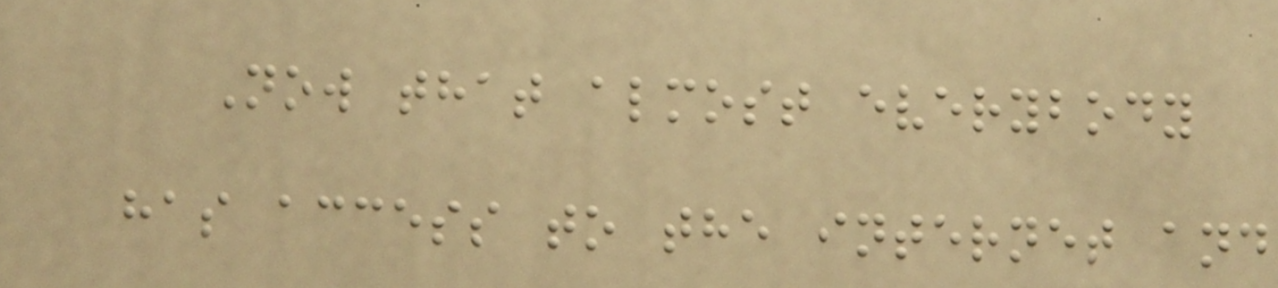Now that almost everybody
has access to the internet and
